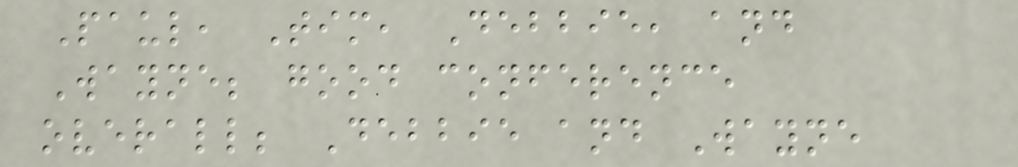Paul, Tim, Debbie, and
Wayne; good conference
overall; Debbie and Wayne
